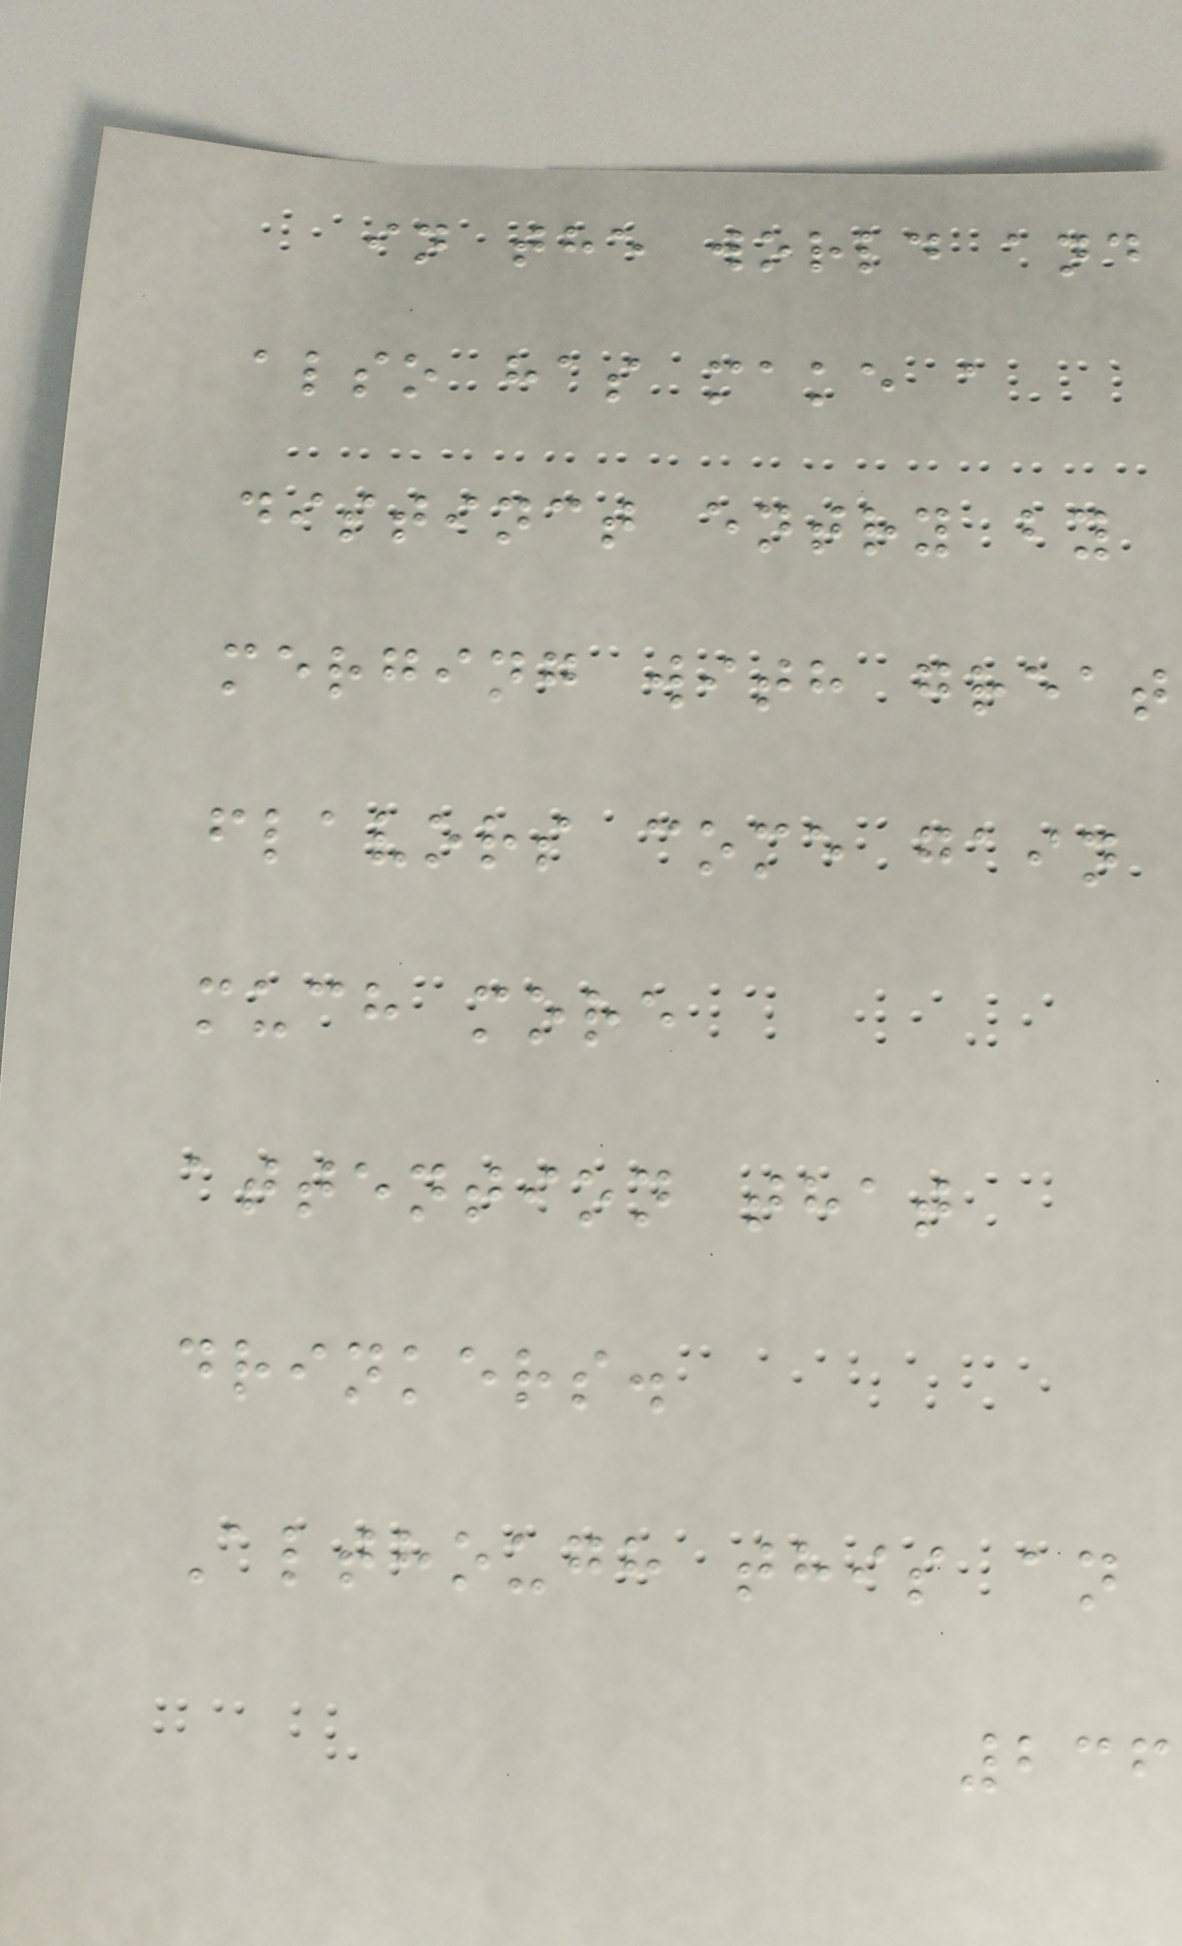in the world and
also has make a
distinct entry by
merging with great
flavors come gain
much more
attention that
drinkers.
Although this an
236
